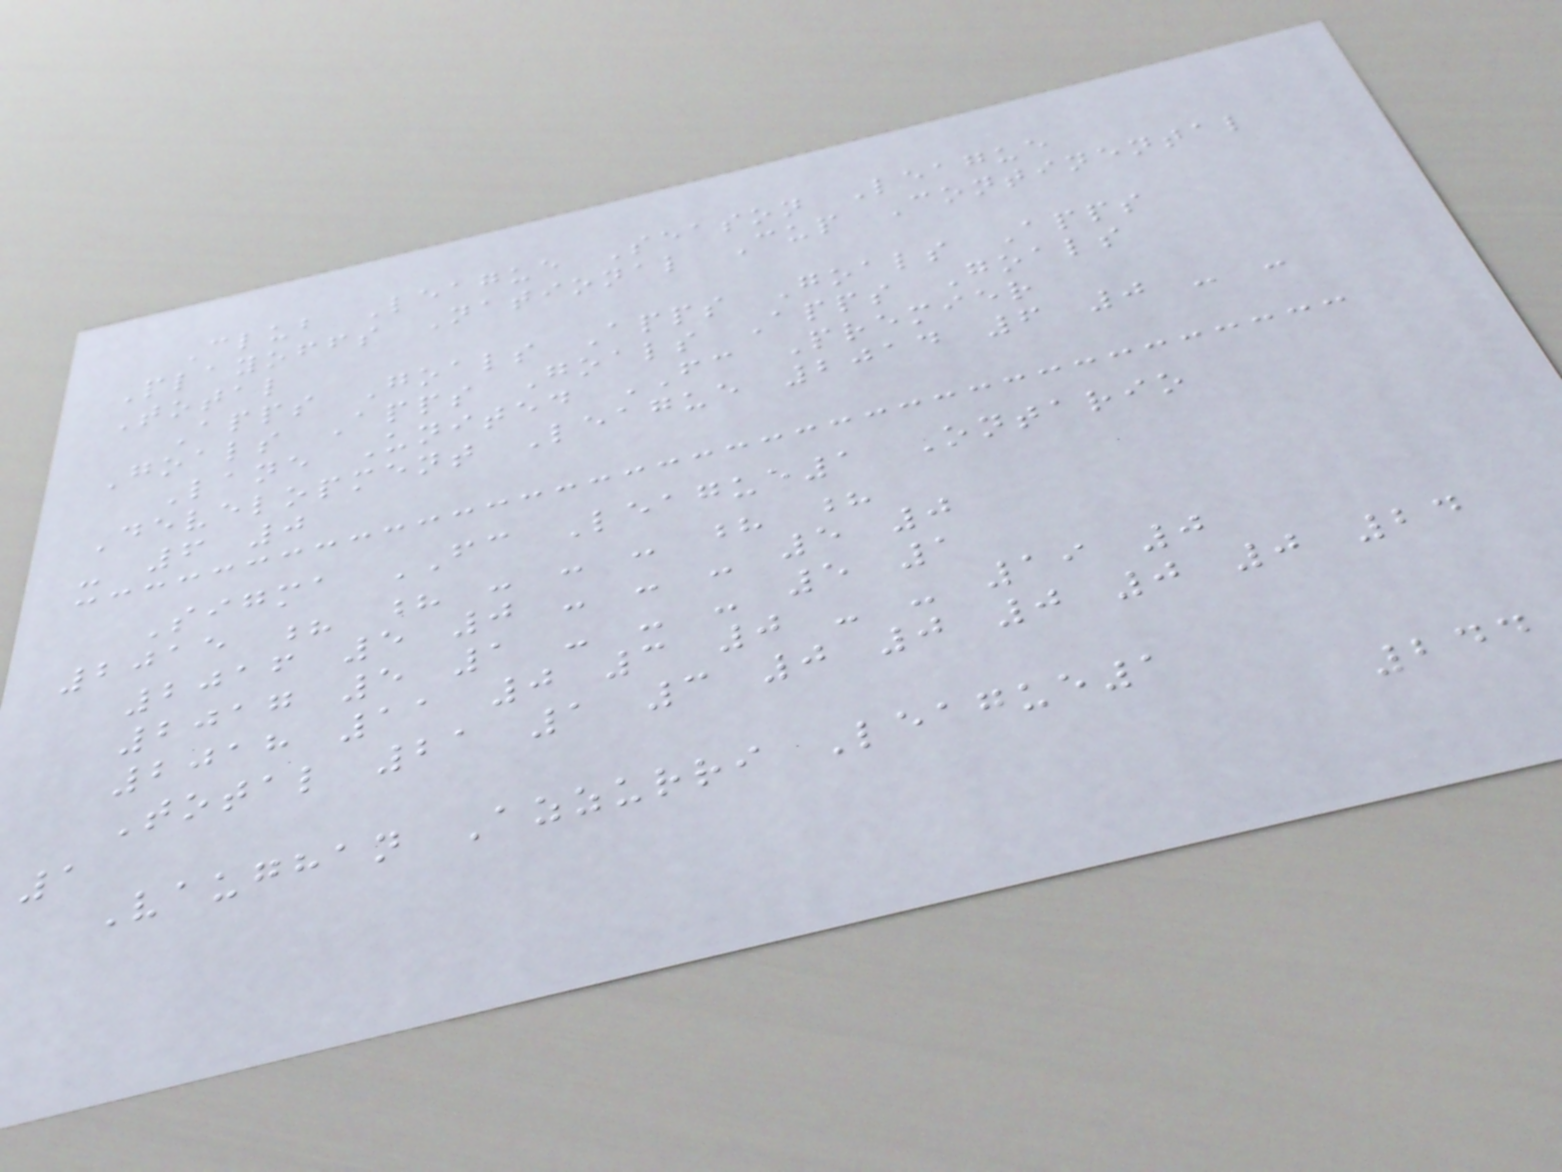Club League Season League
Playoffs National Cup Continental
Total
Apps Goals Apps Goals Apps
Goals Apps Goals Apps Goals
Lane United FC Premier
Development League 2014 6 0 - -
- 6 0
Sigma FC League1 Ontario
2015 ? ? - - - ? ?
2016 5 0 - - - 5 0
2017 5 1 - - - 5 1
2018 11 0 3 0 - - 19 0
Total 21 1 3 0 0 0 0 0 24
1
Vaughan Azzurri League1
244
